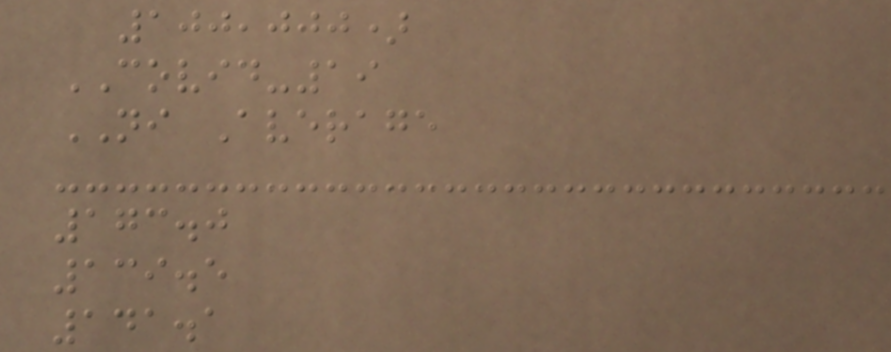100,000)
COVID-19
NI Average
173.0
139.5
141.1
